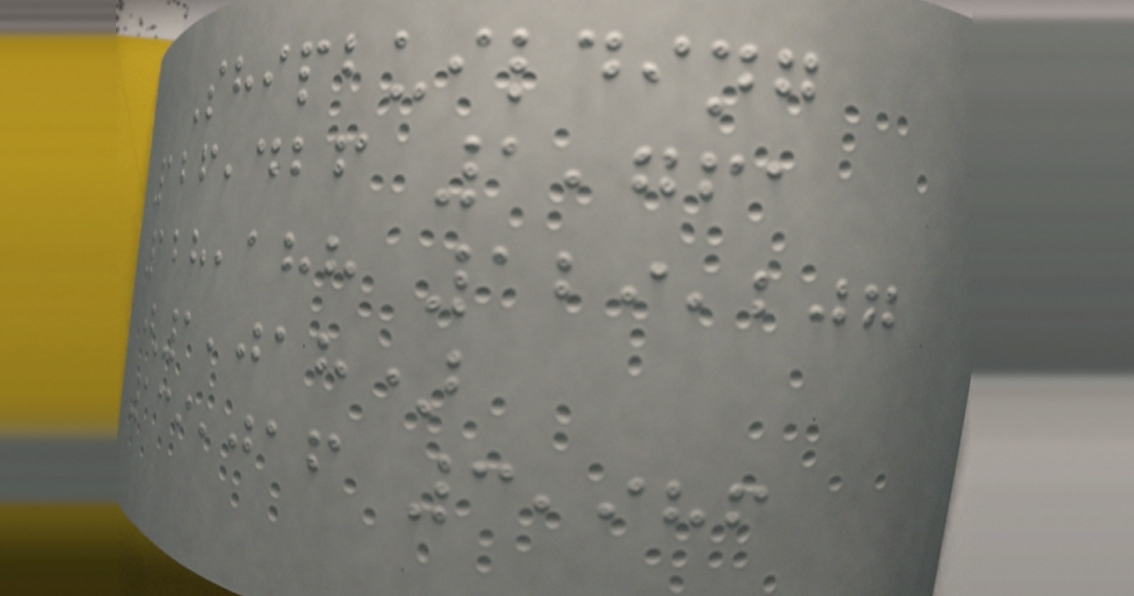Shipbuilding
126,426 1,761
128,188 129,207
(1,018)
139,016 3,986
